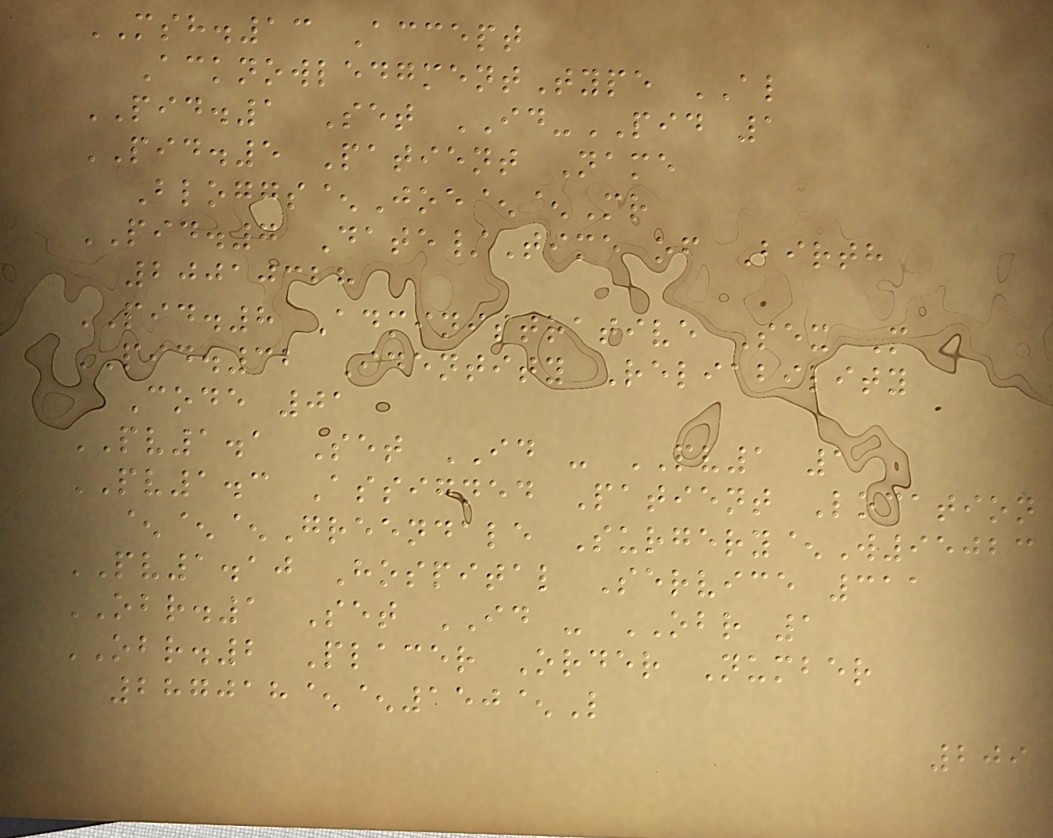MSH.13 Accept
AcknowledgmentType AL
PID.1 Set ID-PID 1
PID.5 Patient Name
Bloggs^Joe^^Mr
PID.7 Date/Time of Birth
20010328
PID.8 Administrative Sex M
PID.32 Identity Reliability
Code 01
PV1.1 Set ID - PV1 1
PV1.3 Assigned Patient Location
^^^Greendale Surgery^W95023
PV1.10 Hospital Service 311
OBR.1 Set ID - OBR 1
OBR.2 Placer Order Number
287018^^150^L
209
